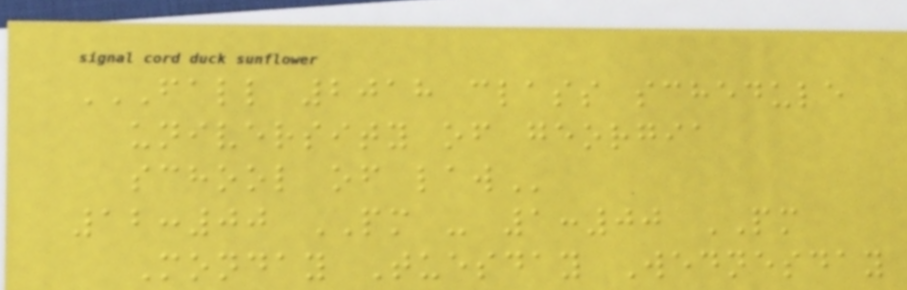FALL 2018 CLASS SCHEDULE
UNIVERSITY OF GEORGIA
SCHOOL OF LAW
12:00 PM - 1:00 PM
Monday Tuesday Wednesday
